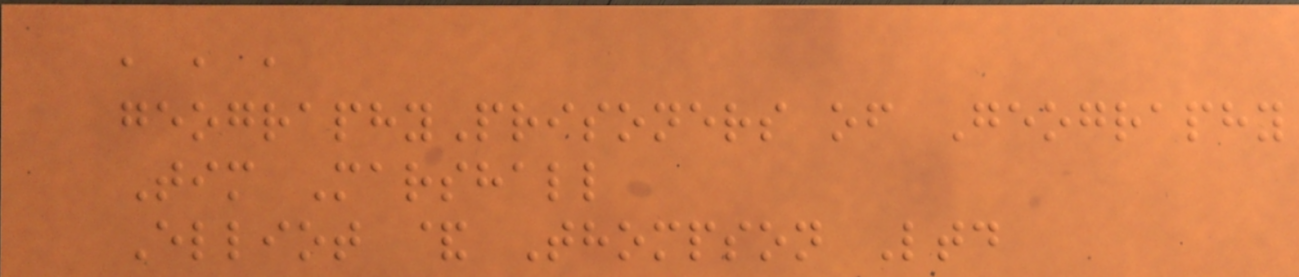, , ,
geographyPrisoners of Geography
Tim Marshall
Elliot & Thompson Ltd
